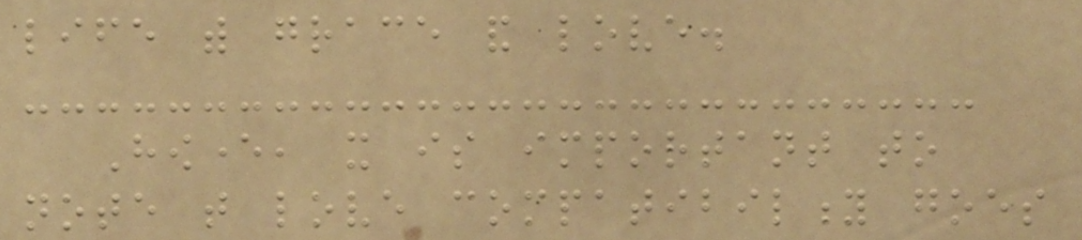life with grace and love.
However, it is important to
note that love compatibility goes
